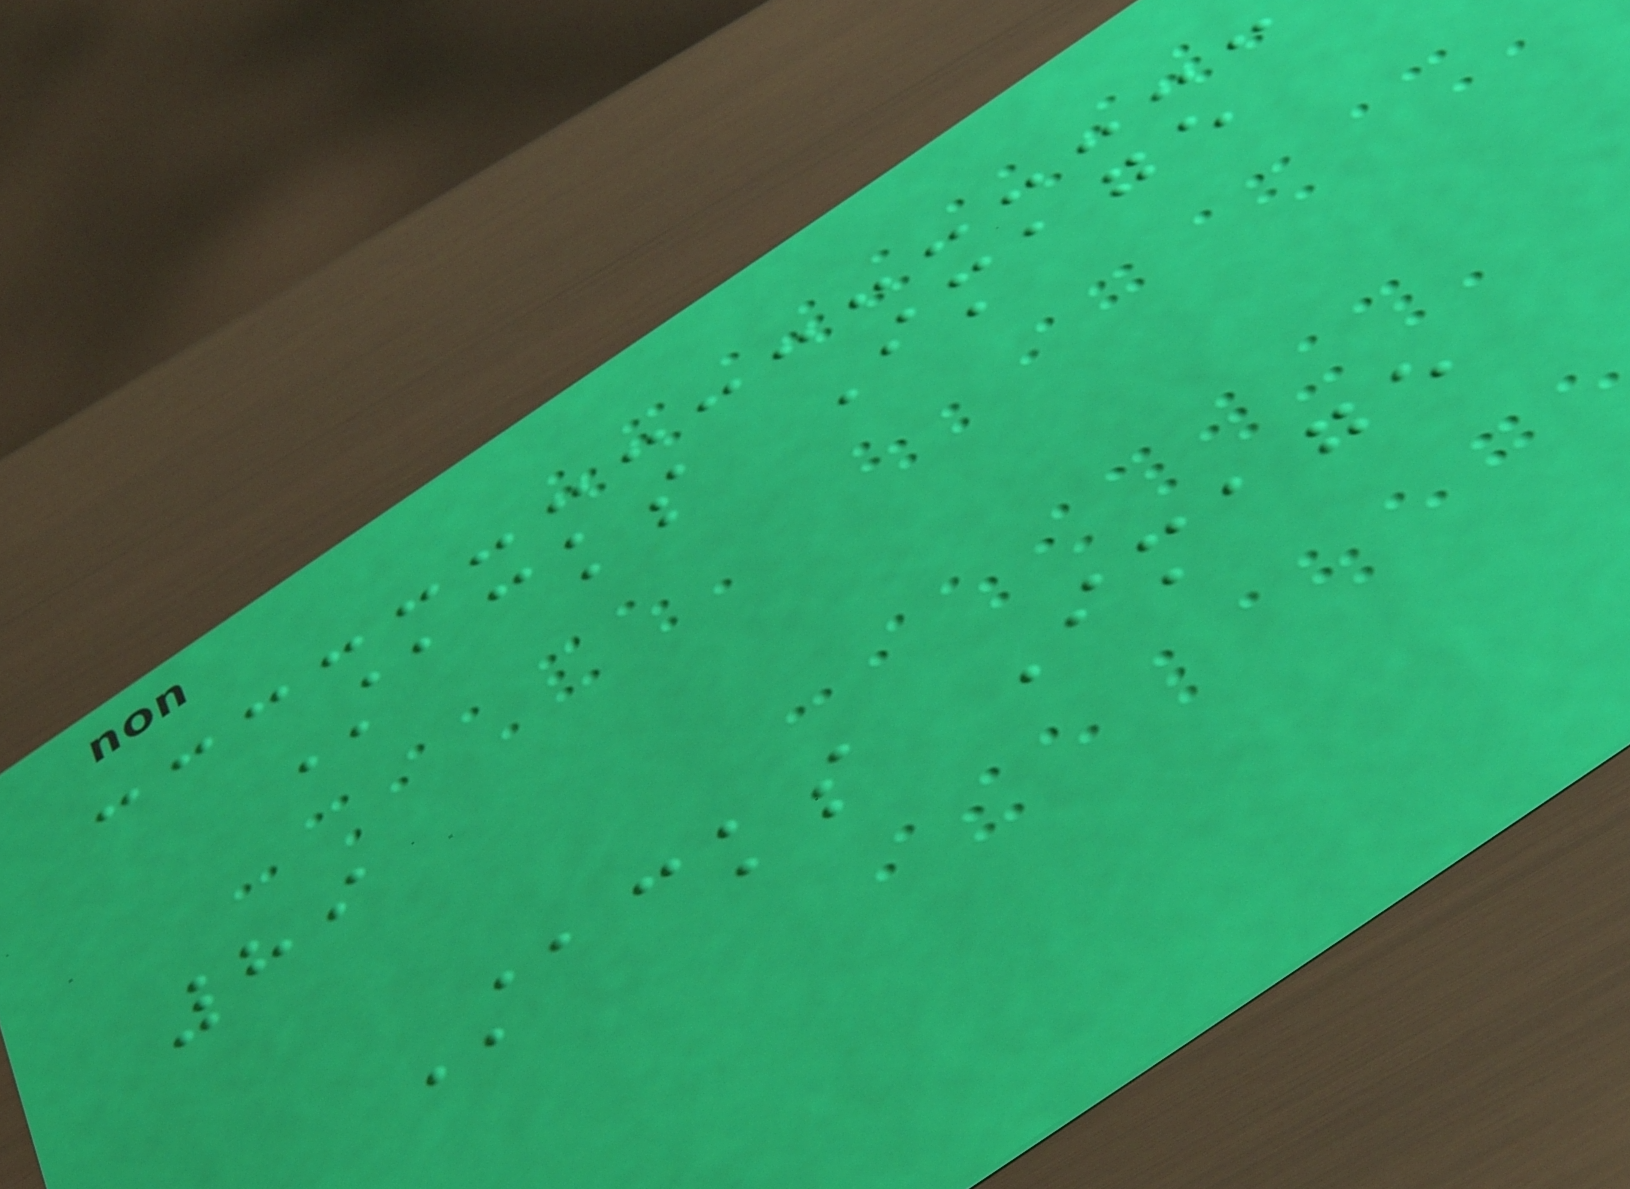Stacks Image
89
Stacks Image
